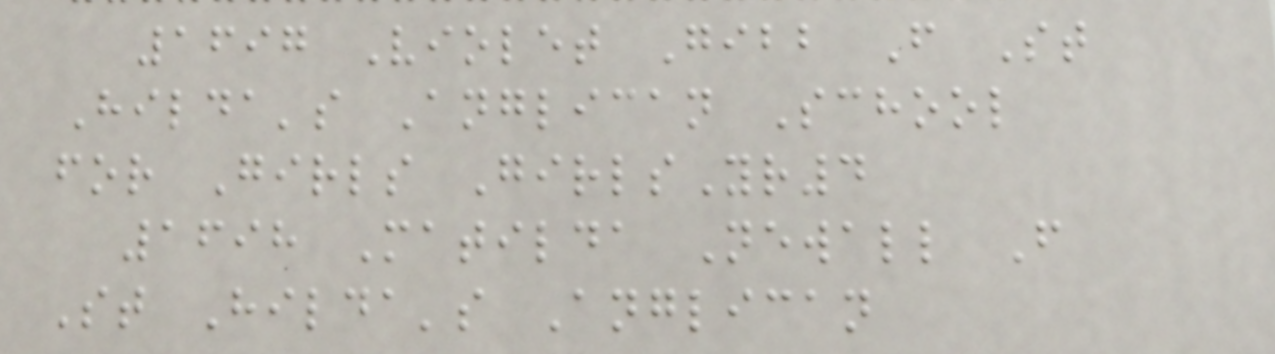1697 Violet Gibb F St
Hilda's Anglican School
for Girls GirlsYr4
1698 Matilda Newall F
St Hilda's Anglican
